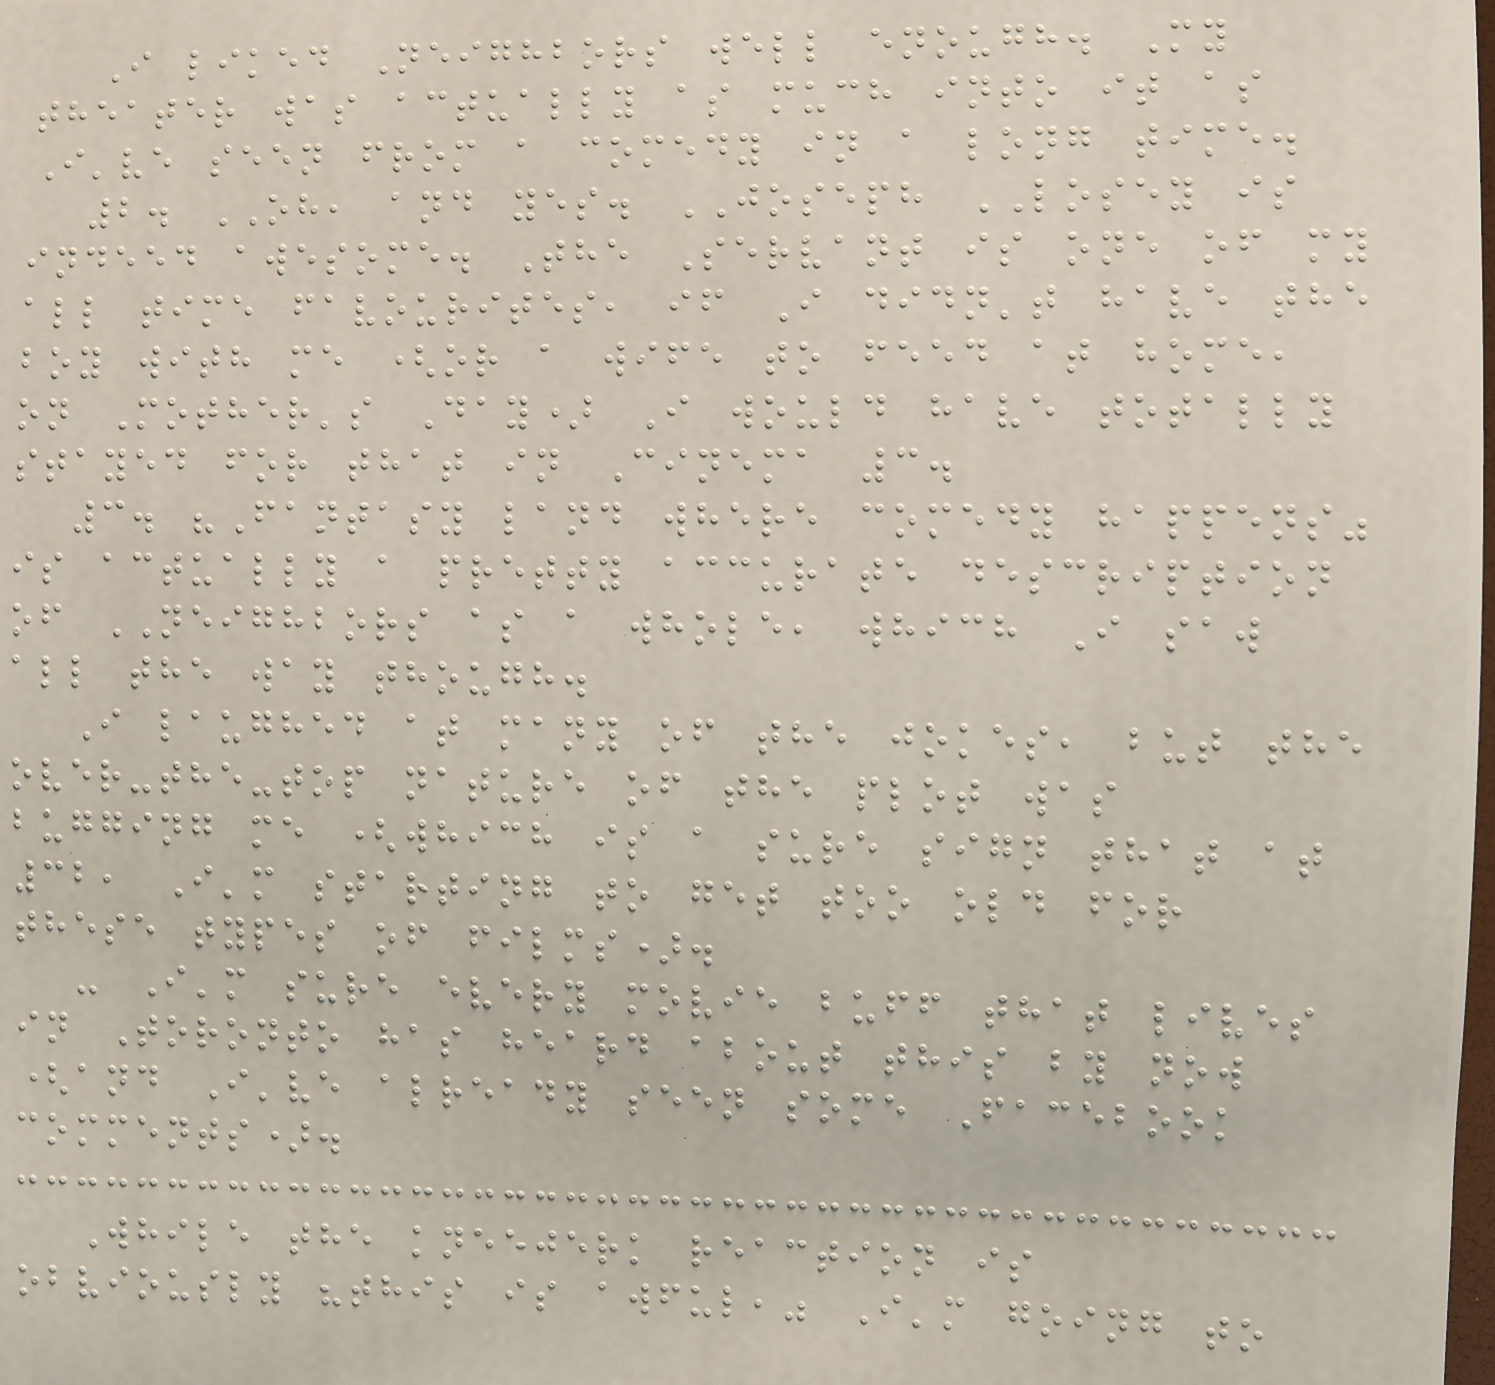I liked Neighbors well enough. My
theater was actually as much into it as
I've seen from a comedy in a long time.
2. OH, and yes. JOSEPH LOSEY is
indeed awesome. The Servant is one of my
all time favourites, if I didn't have the
boy with me (or a wife to feed at home,
on Mother's Day) I would have totally
stayed for that in Cinema 3.
3. "Fantasy land where comedy happens"
is actually a pretty accurate description
of NEIGHBORS as a whole, which I saw
all the way though.
I laughed at many of the jokes, but the
over-the-top nature of the plot was
bugging me (which is a sure sign that at
32, I'm starting to get too old for
these types of films).
- I'm sure every movie buff that lives
in Toronto has heard about this by now
(and I've already seen some Facebook
comments).
While the kneejerk reaction is
obviously "this is awful," I'm going to
